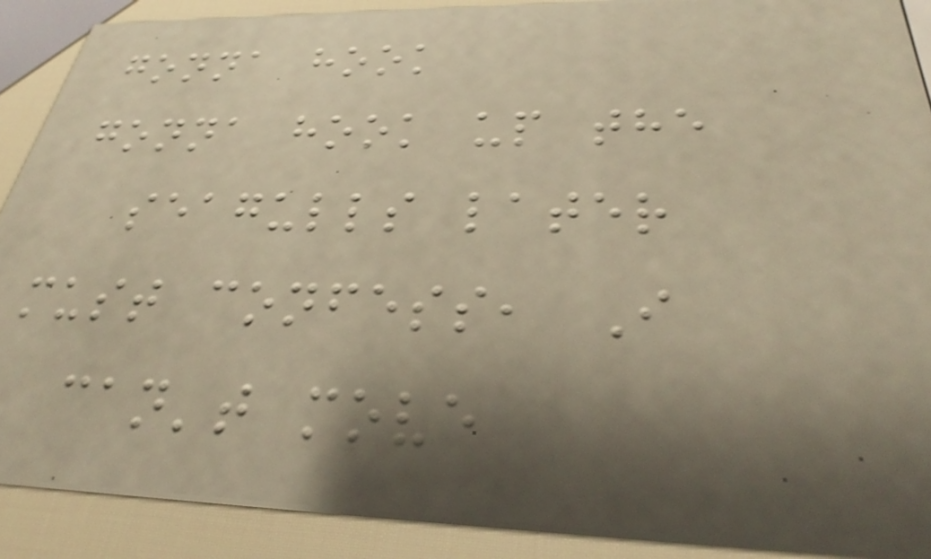gonna hook
gonna hook up the
seagulls later
must confess, I
can't move
